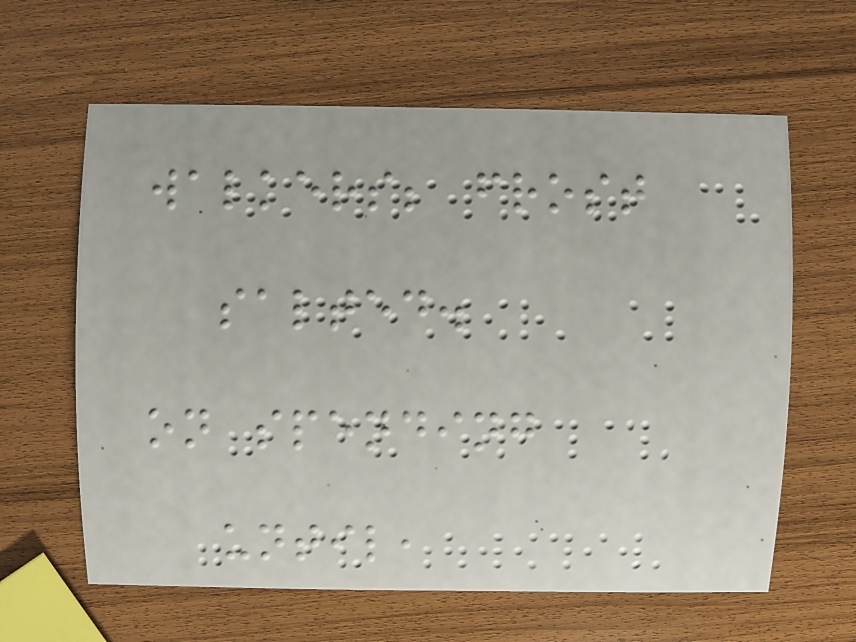walkers; frost
salted.
on spending
until,
